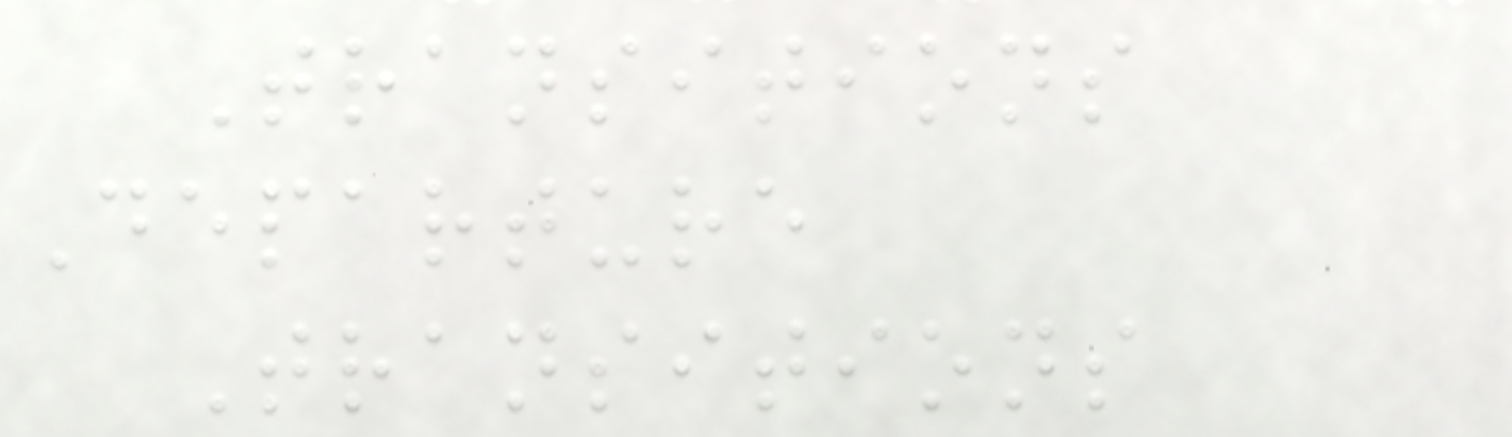Transitions
Departure
Transitions
